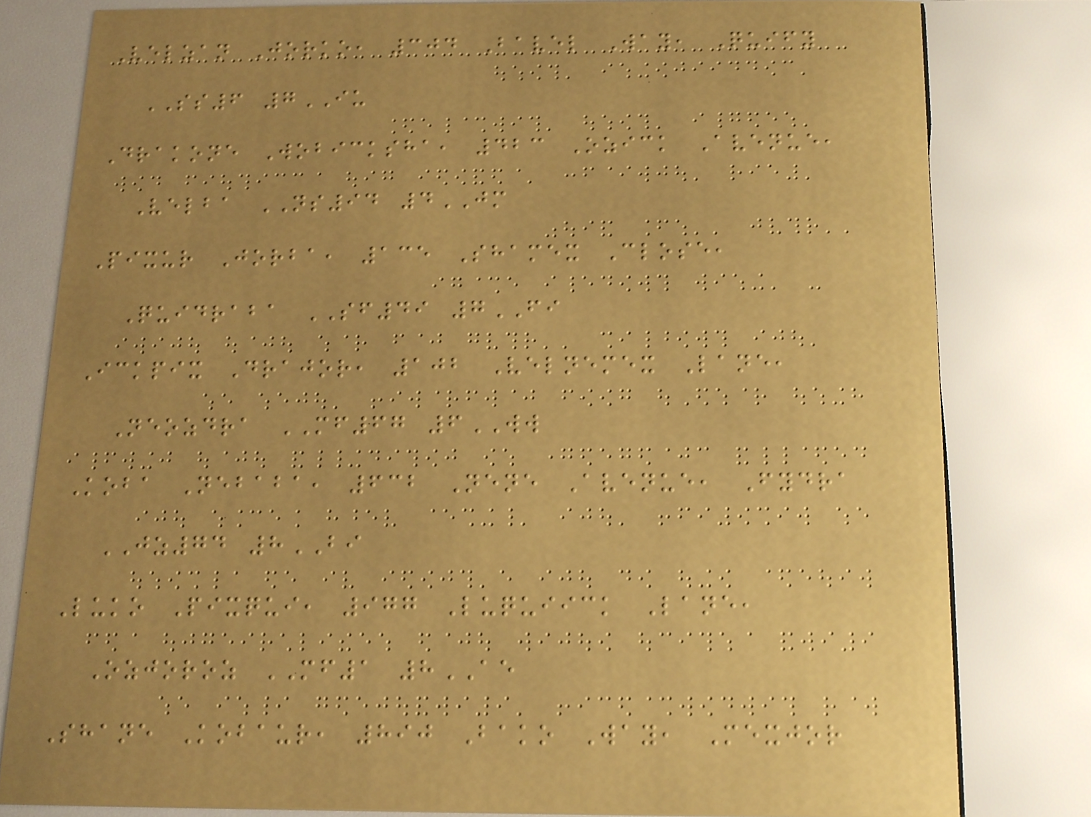Velzan Jorko, 304 Bavel Way, Quify
SS6 7IU
Drakone Wobicksha, 423 Ozick Avenue,
Velba NS94 4JM
Pixur Jorba, 135 Shamex Close,
Quidraba SF49 7FI
Ickpix Drajor, 102 Velnemex Lane,
Neozdra MF67 6WW
Koba Nebaba, 632 Nene Avenue, Fydra
JZ74 8BI
Luko Pixqui, 977 Luquiick Lane,
Ozjoroz MF1 8AE
Shane Kobaur, 890 Bako Way, Mexjor
